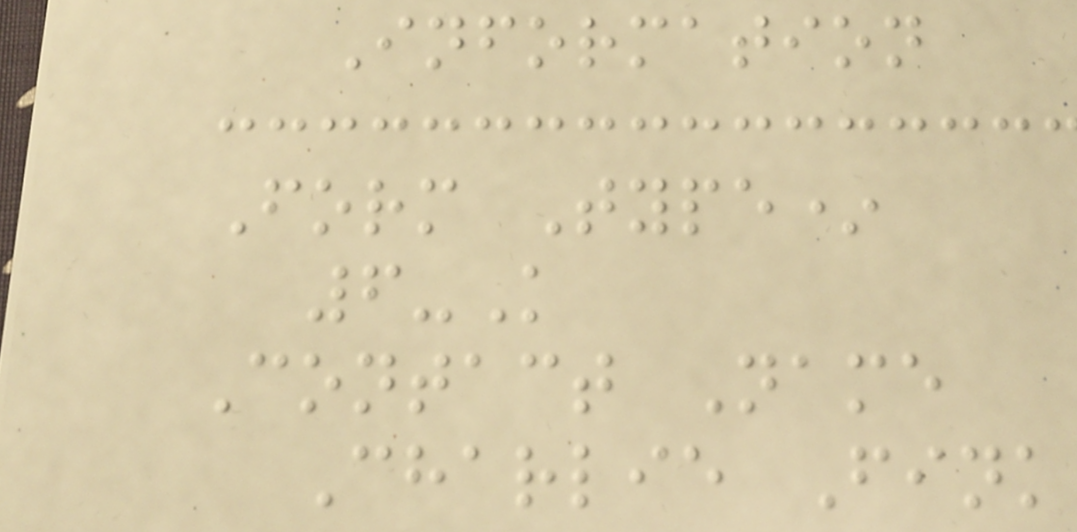Information
Form Type*
6-K
Contact Name
Charlie Fink
